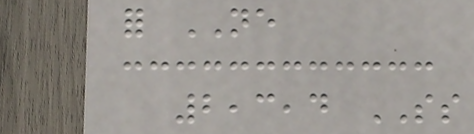for NE
2,3,4 SS
